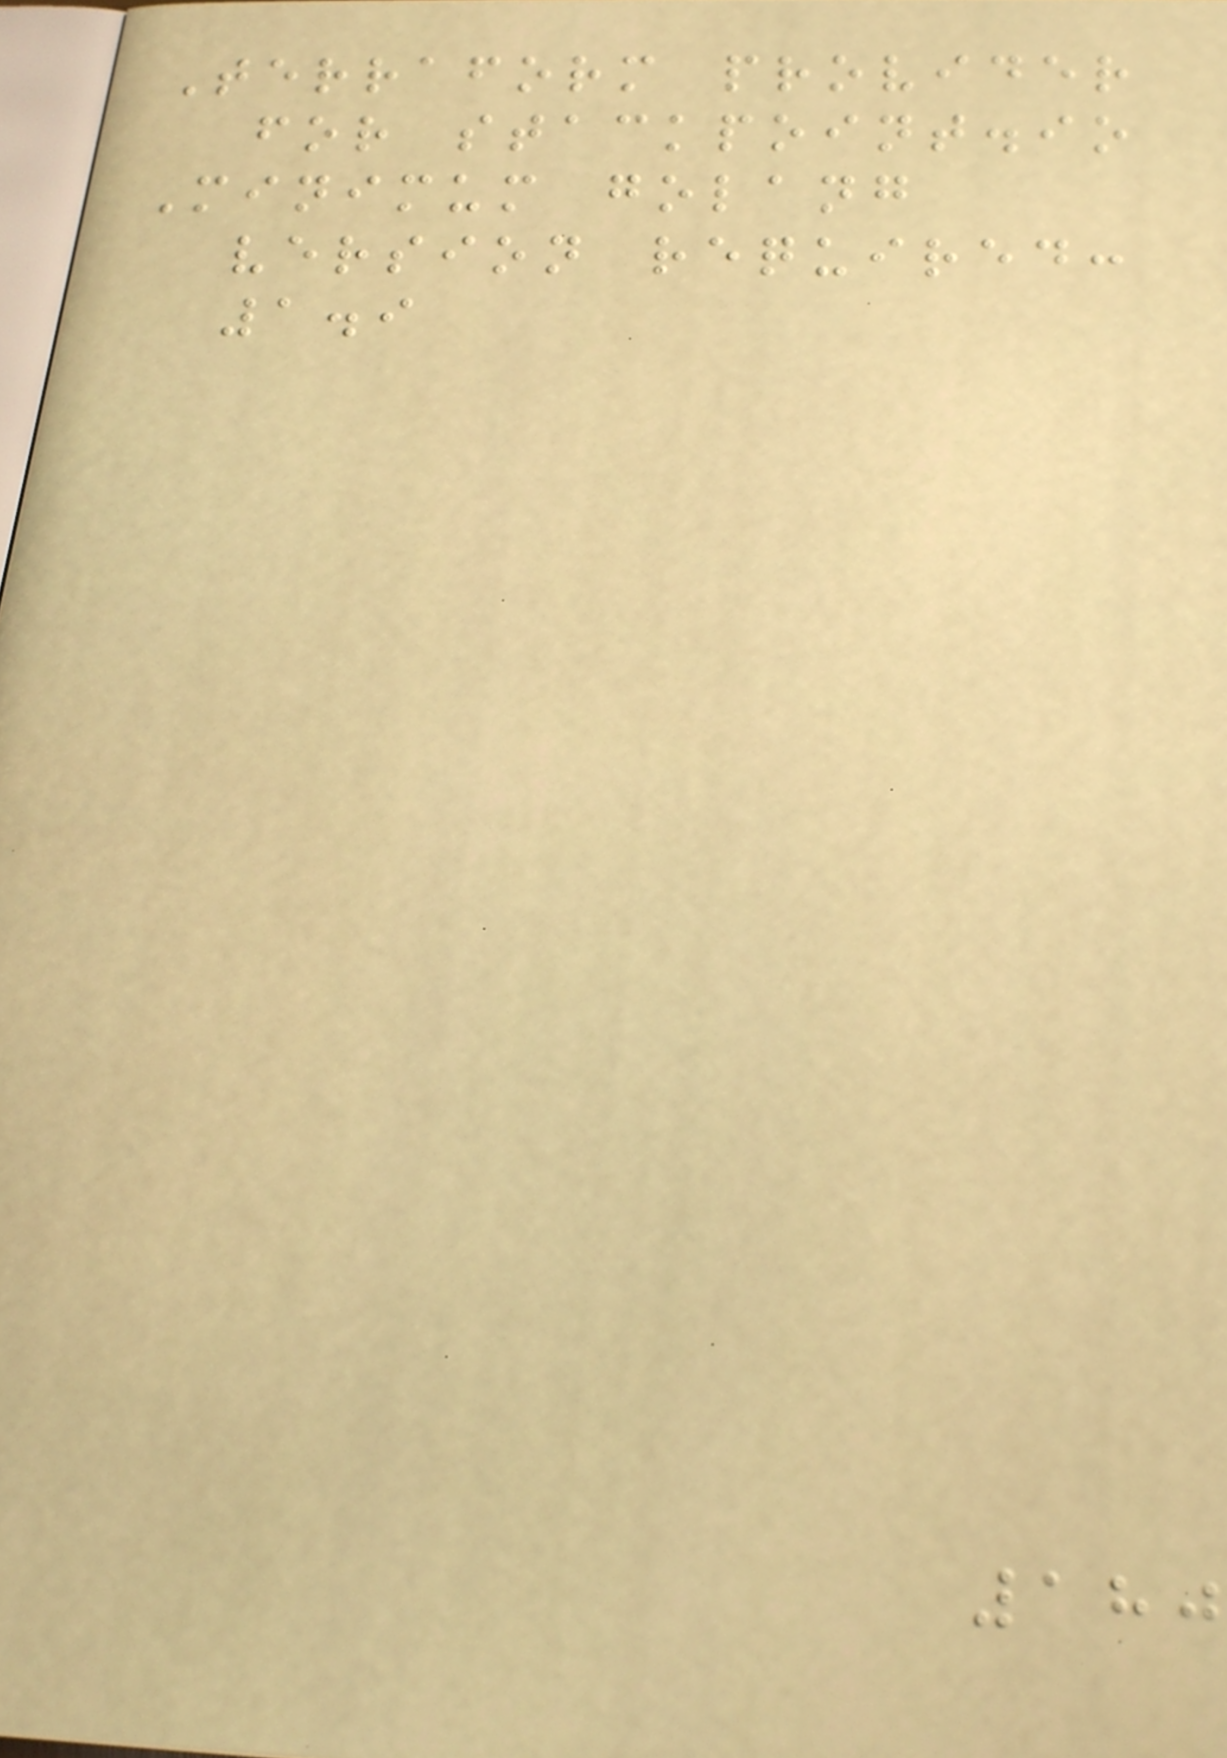Terraform provider
for stackpoint.io
Minimum golang
version required:
1.9
180
